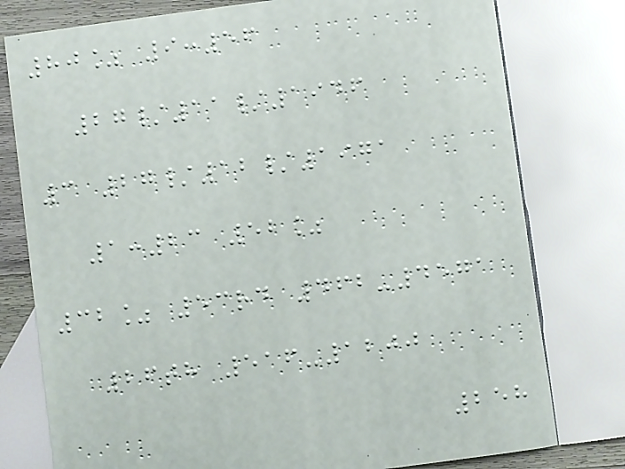80% 9:56
27/11/1946
3 27/12/1971
1:23 52%
32% 53rd 462-4571
26th 516-1200
258
